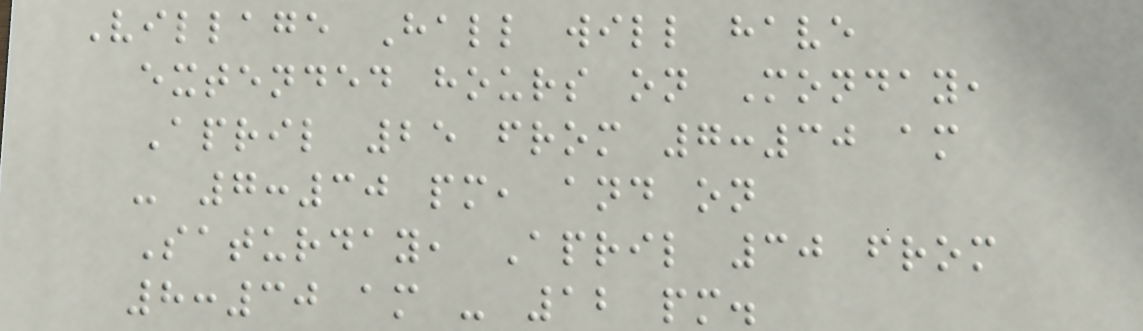Village Hall will have
extended hours on Monday,
April 25 from 7:30 am
- 7:30 pm, and on
Saturday, April 30 from
8:30 am - 12 pm.
